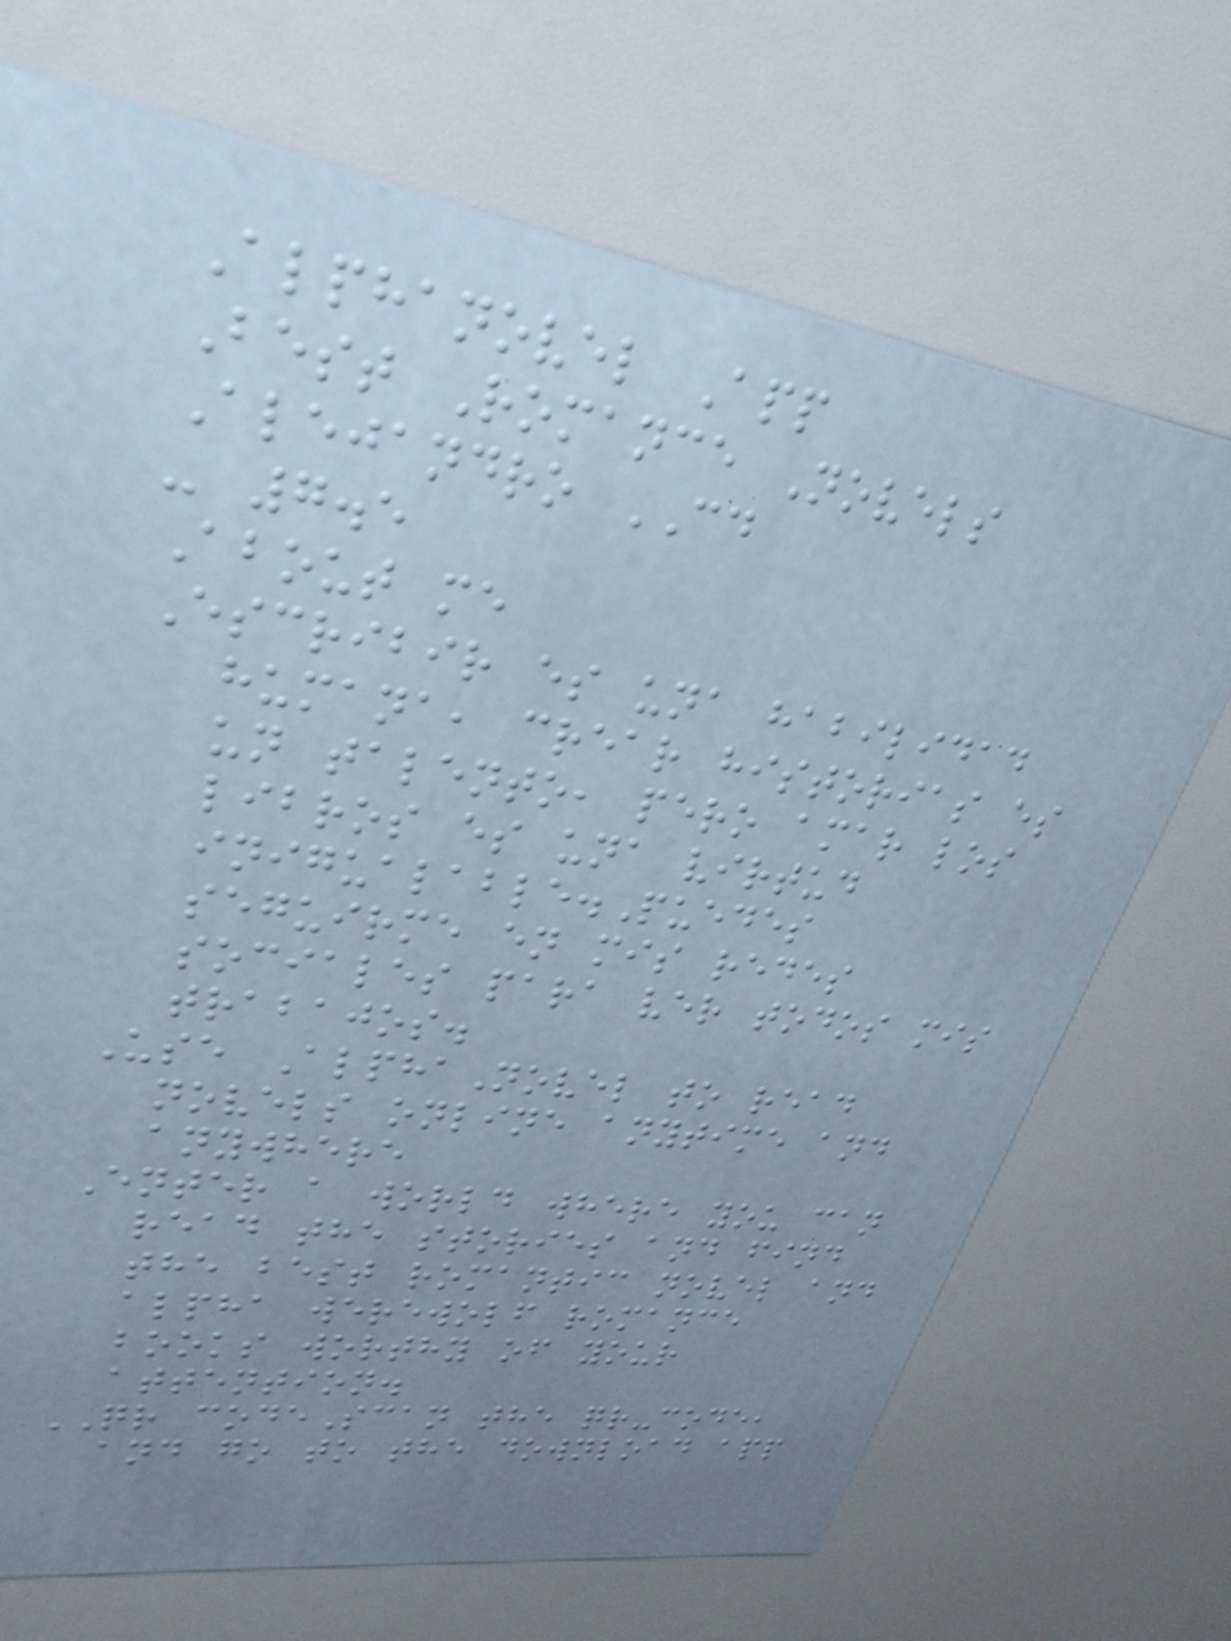Alphanovel App
Best Romance Novels
Alejandro CD
- 7.5
About me
Escribir es una habilidad
humana, crear historias es
un talento, pero amar los
libros es una virtud
inigualable.Puedes
seguirme en mis redes
sociales para ver todos mis
trabajos.
Use AlphaNovel to read
novels online anytime and
anywhere
Enter a world where you can
read the stories and find
the best romantic novel and
alpha werewolf romance
books worthy of your
attention.
QR codeScan the qr-code,
and go to the download app
